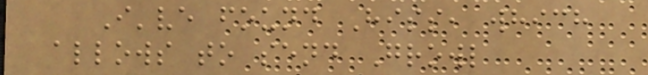I've found Hiss, which
allows to send Growl
